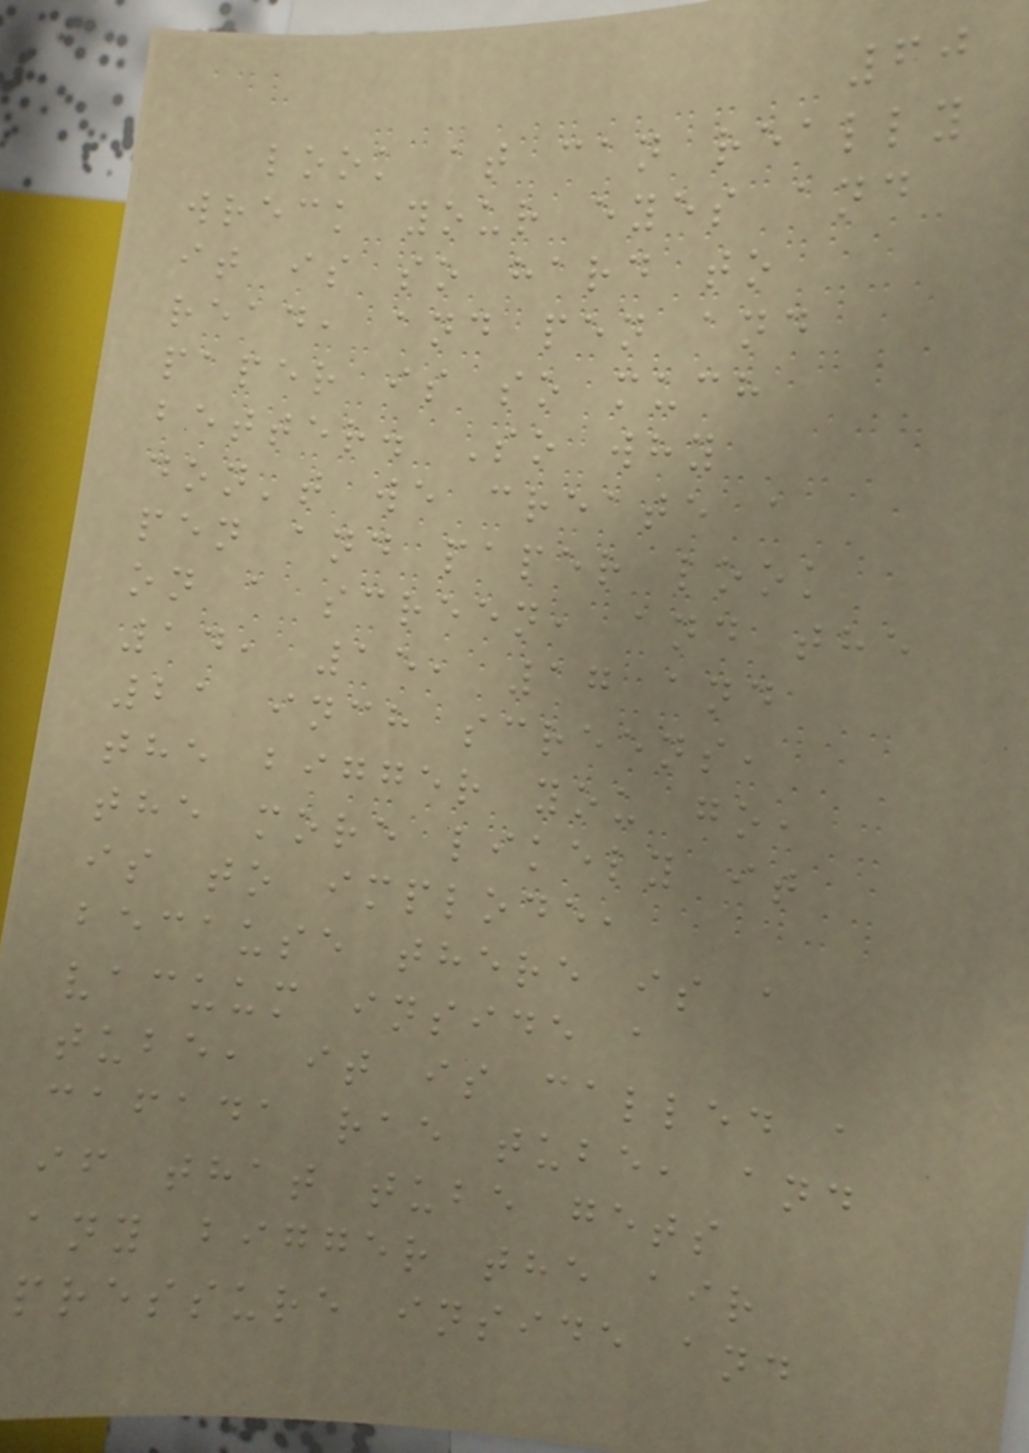60
look at can really
wreck your eyes and
it is so hard to
read, and pen and
paper is so much
better. So why
don't we create a
pen and paper look
on a screen, and the
14, 15, 17 and
21 inch screens,
the bigger you go,
the more likely it
is to implode,
because there is a
vacuum inside a
tube, it is called a
cafada rae tube, and
if that tube gets
any bigger the air
pressure inside and
